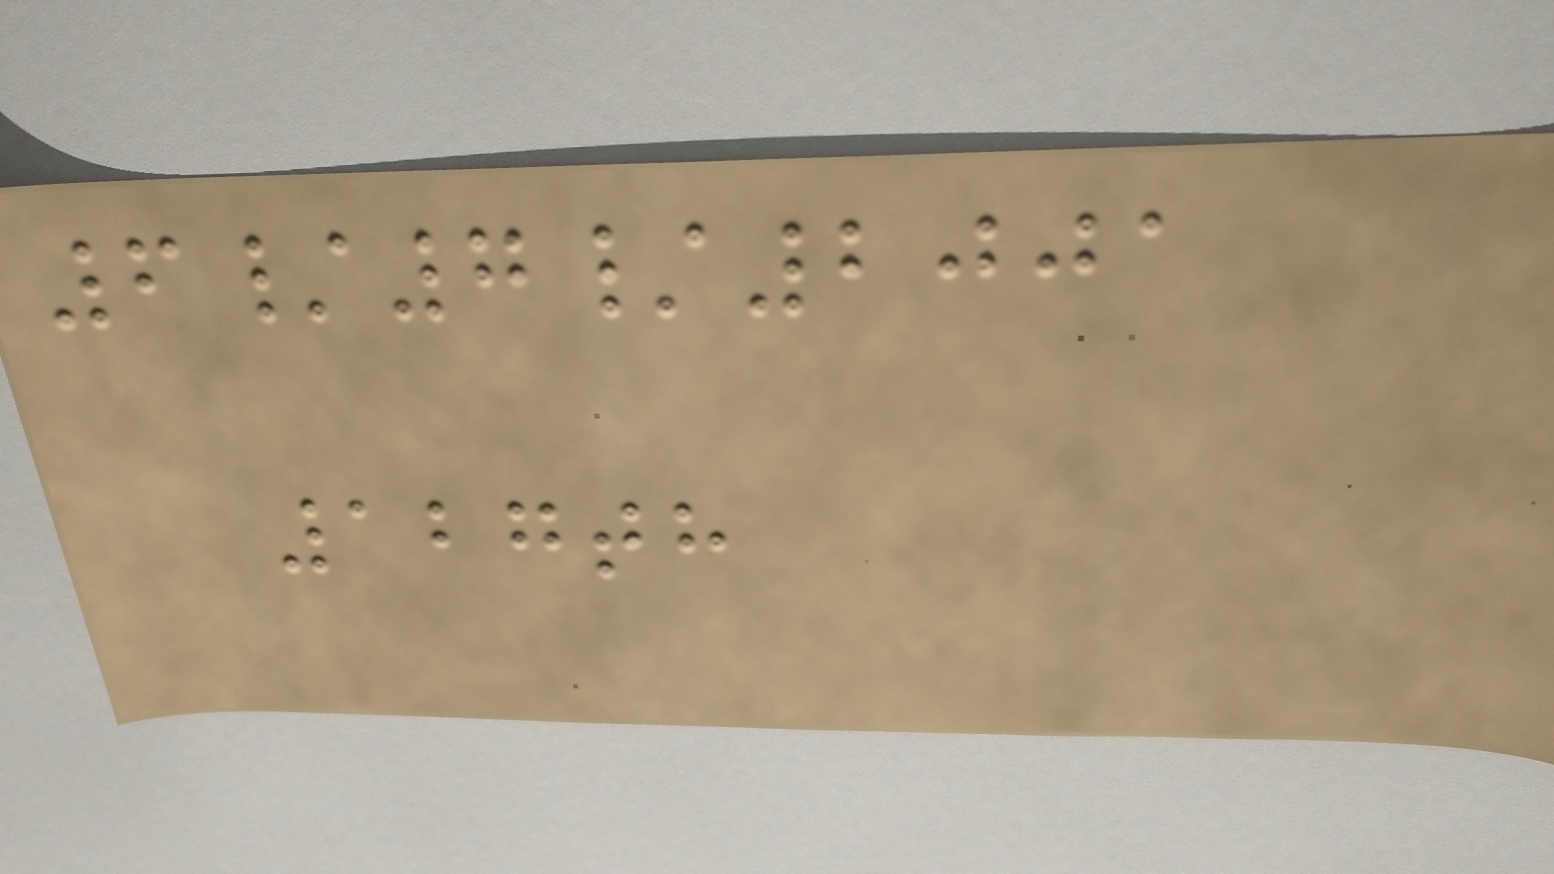6/7/2001
127th
